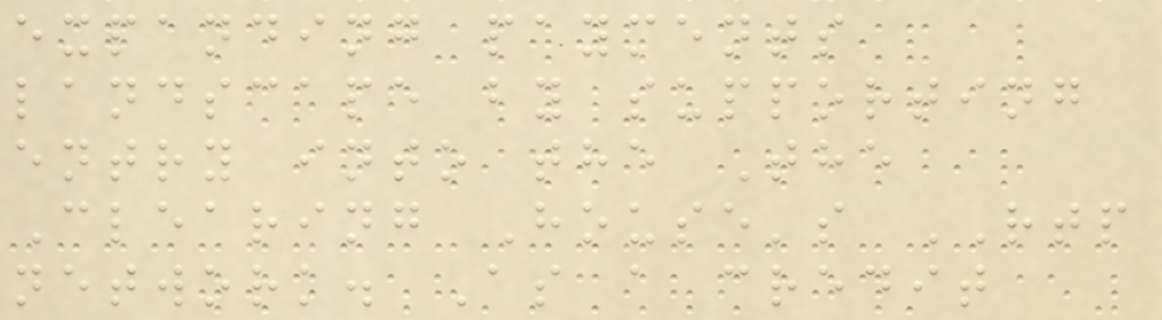expanding payments
landscape by supporting
entry into the The
Clearing House's RTP
network. As a credit
